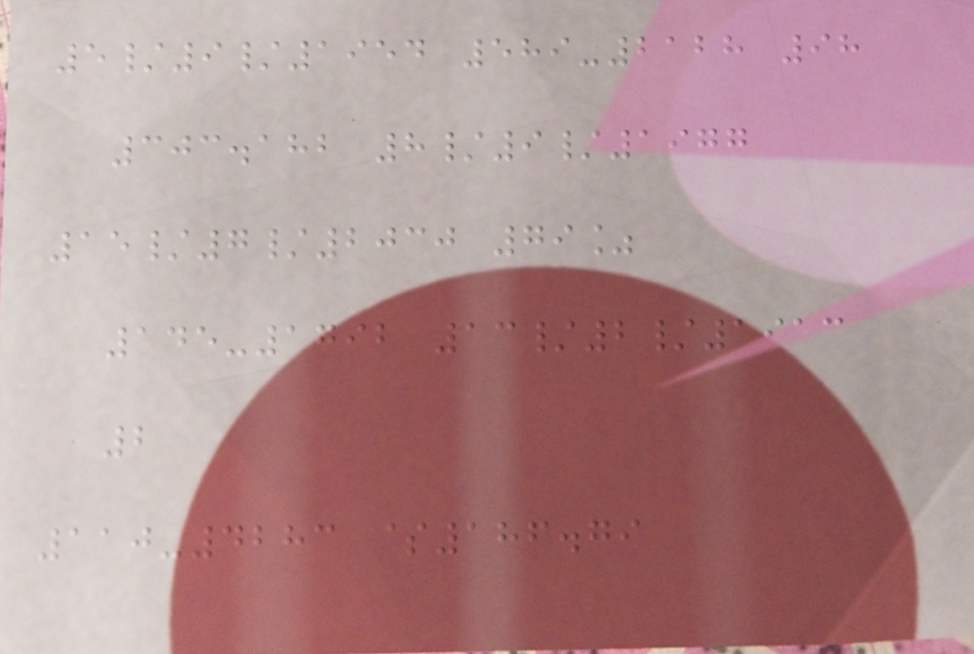5/9/1954 589-2128 98
303.182 8/9/1977
15/7/2030 79%
145-1792 13/2/1913
2
110-4283 $186.79
